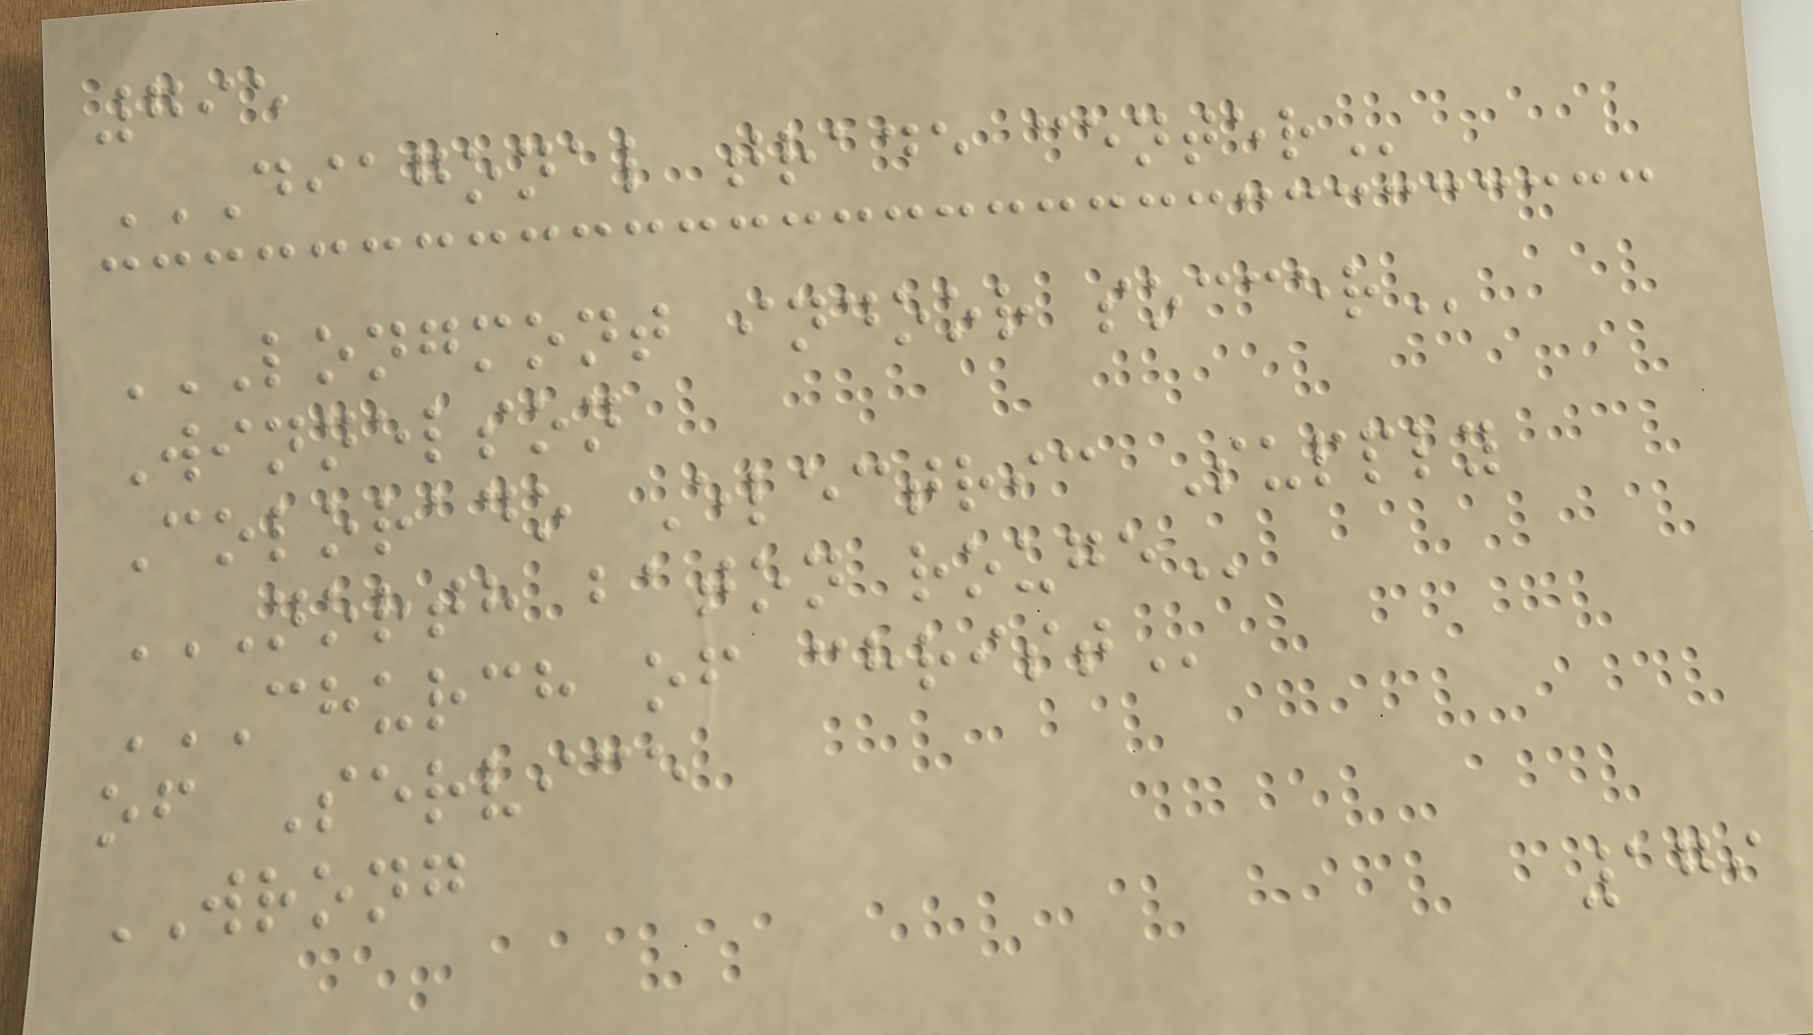795
DIAGONAL TRADE CENTER
LONGMONT INDOOR SOCCER
Winnelson
Colorado Electric Supply
NORTH BATON ROUGE
CHURCH OF CHRIST
of Service
WRONG
179
